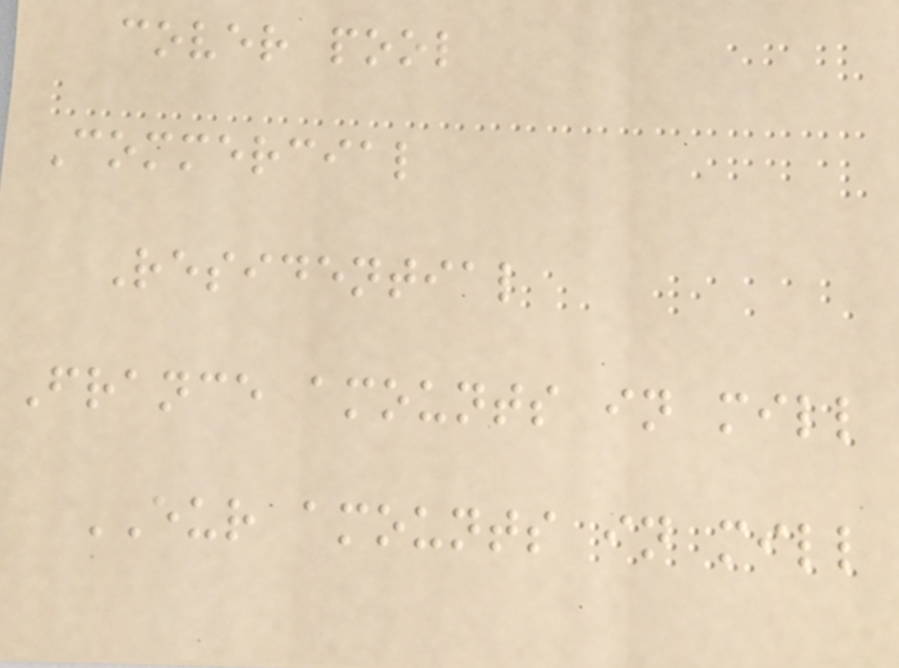cover pool
Commercial
Residential
France amounts in mill
EUR amounts in mill
